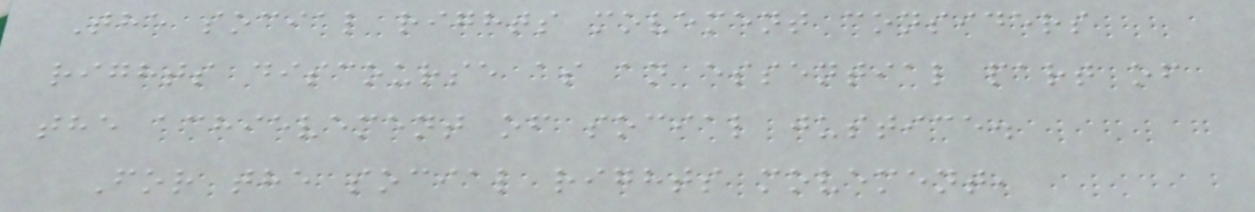The social rights movement considers
rights discourse as an essential part of
the achievement of social justice.
For the social rights movement,
